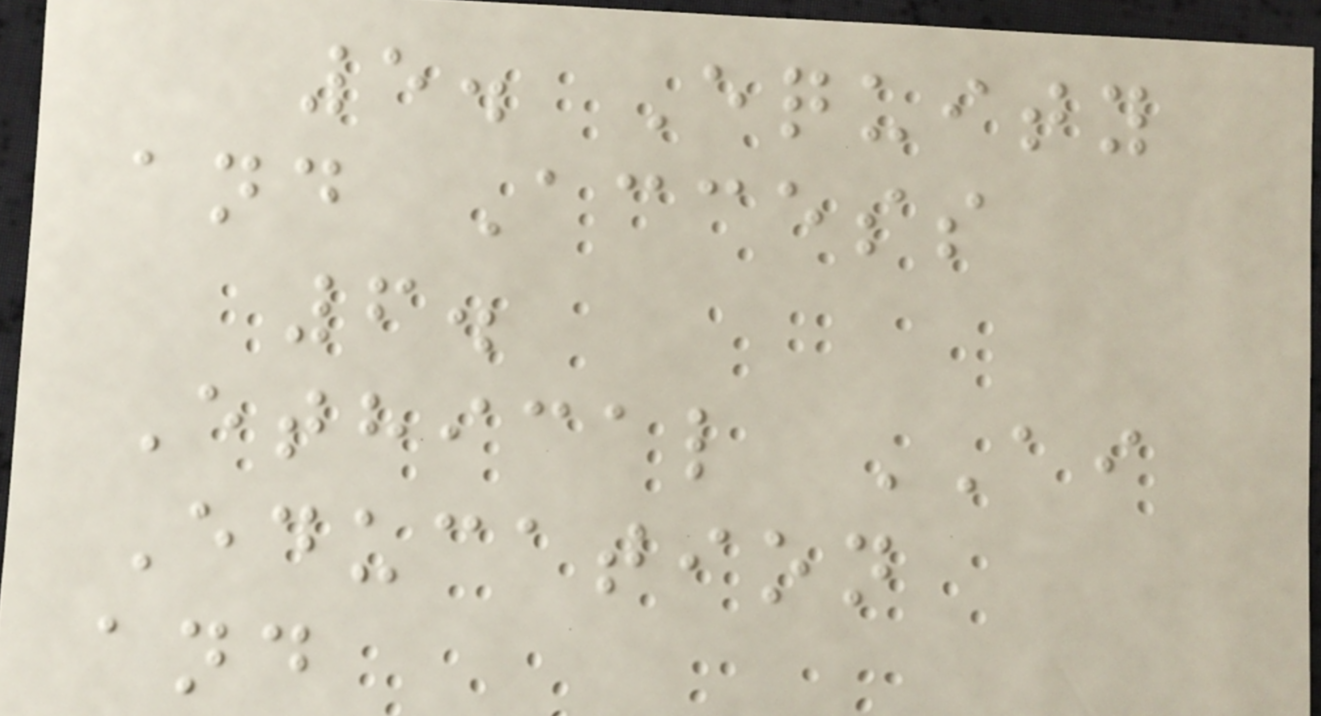5. Equity
and Access
6.
Ethical AI
Education
and
